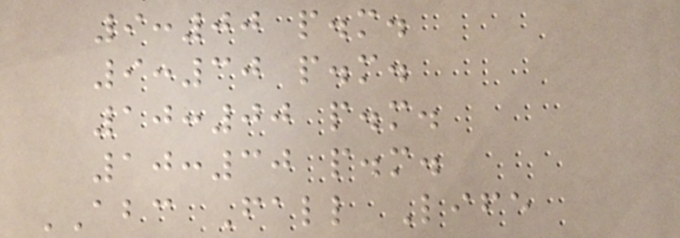9:00 p.m.
9:30 p.m.
10:00 p.m.
10:30 p.m.
ABC Fall Life
